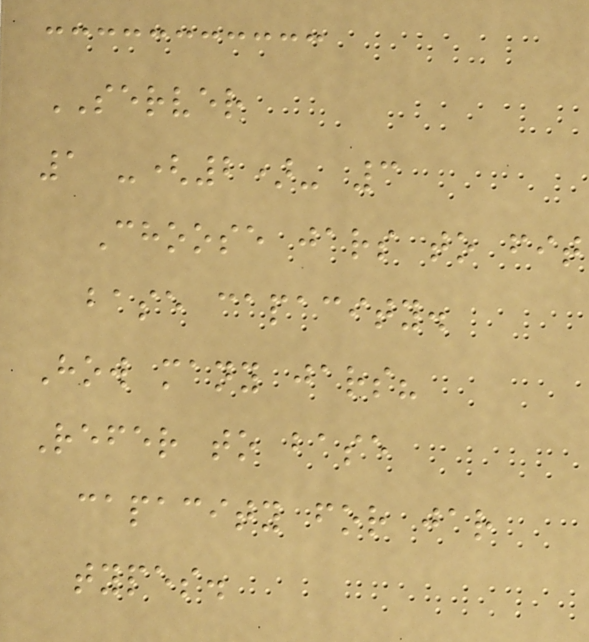SERVER
1 -(2)- 3
Choose jars to fit
base capacity.
How many jars?
Refer to base
capacity for jar
types.
